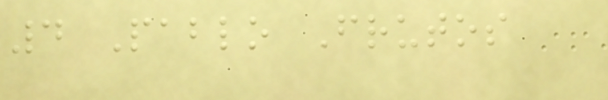4 Pablo Frutos
